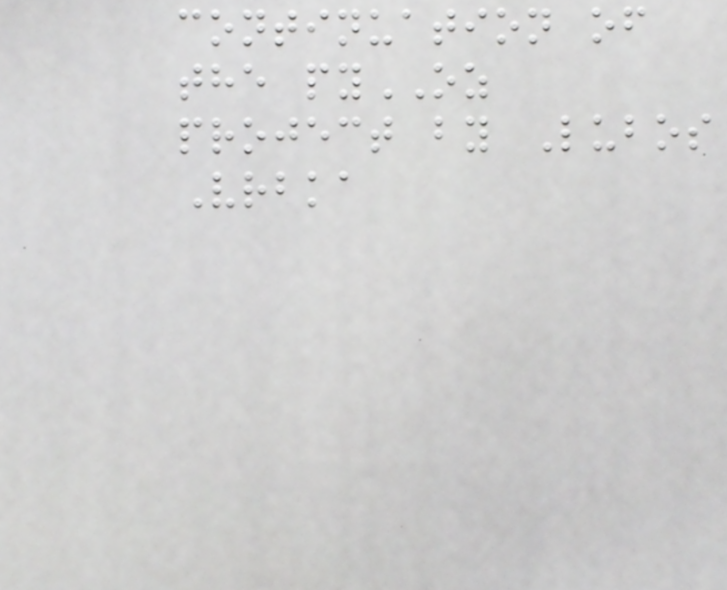continuation of
the pyOZ
project by Lubos
Vrbka
